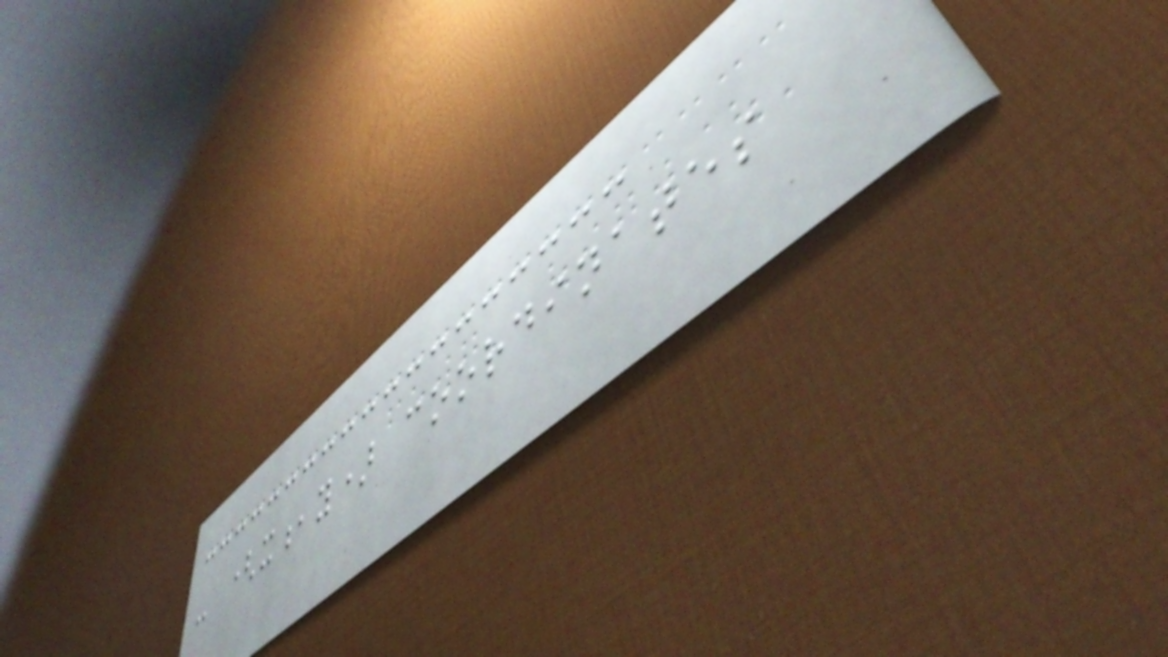- (x,y) coordinates
